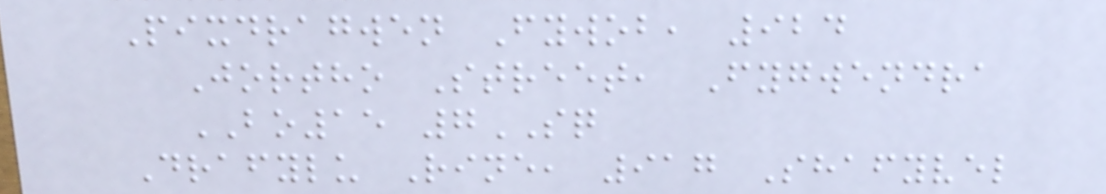Pixdragwen Fywob, 924
Jortho Street, Fygwendra
BO15 7SQ
Drafylu Rine, 917 Shafyvel
